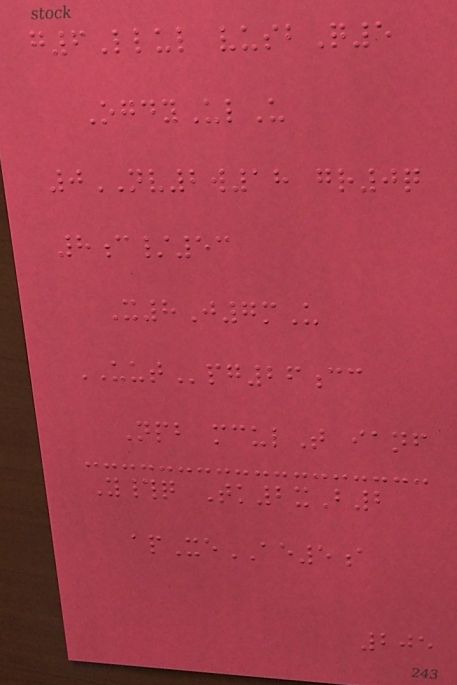g6Llul vusbQ5
OgdyUlU
0NV2w18 gr0q
8c/53
X8J7mU
UUTpg26cc
Npb mculT ianf
Y#q Tk2xB2
apXeAE5a
205
